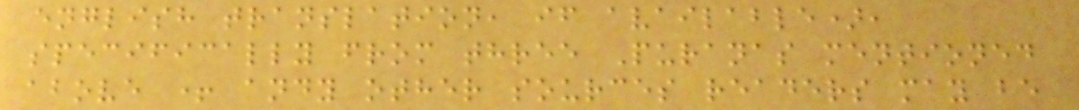english translation, if available),
specifically from three Puranas mentioned
above + andy other sources readers may be
